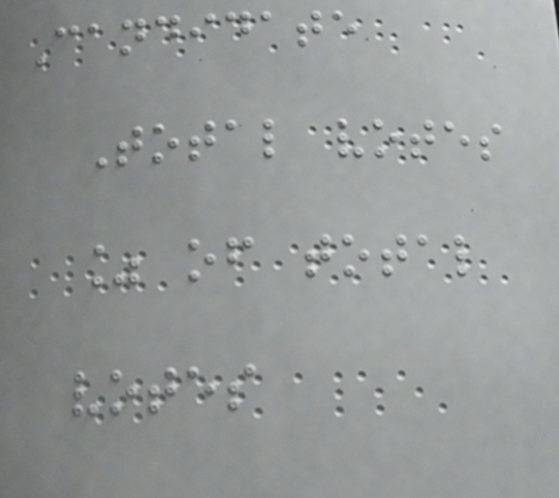Candidate
Total votes
% of total
votes
